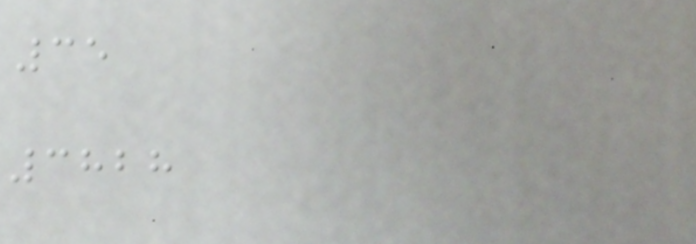35
3828
